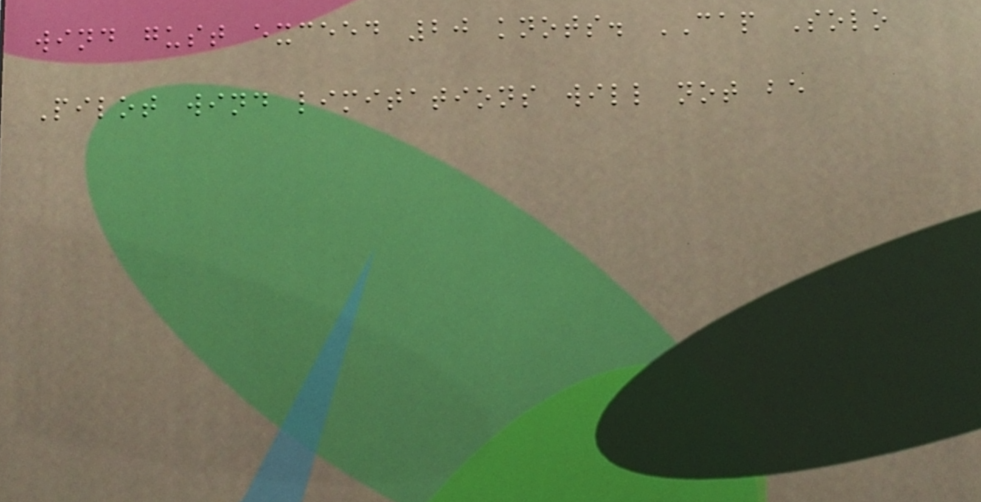wind gust exceed 20 knots. CAP Solo
Pilot wind limitations will not be
